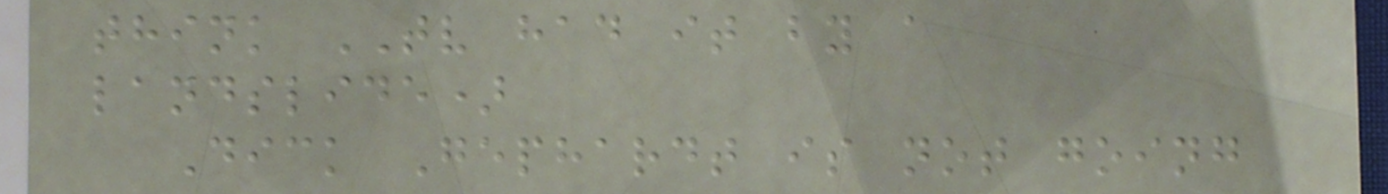think TV had it by a
landslide)
Dick Gephardt is not going
